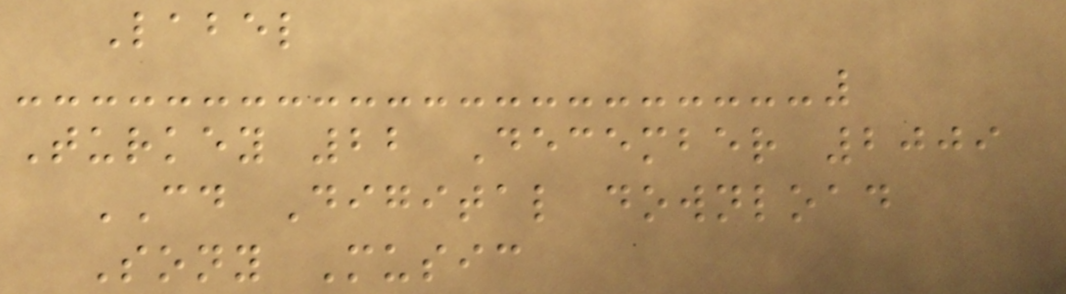Label
Turkey 22 December 2009
CD Digital download
Sony Music
